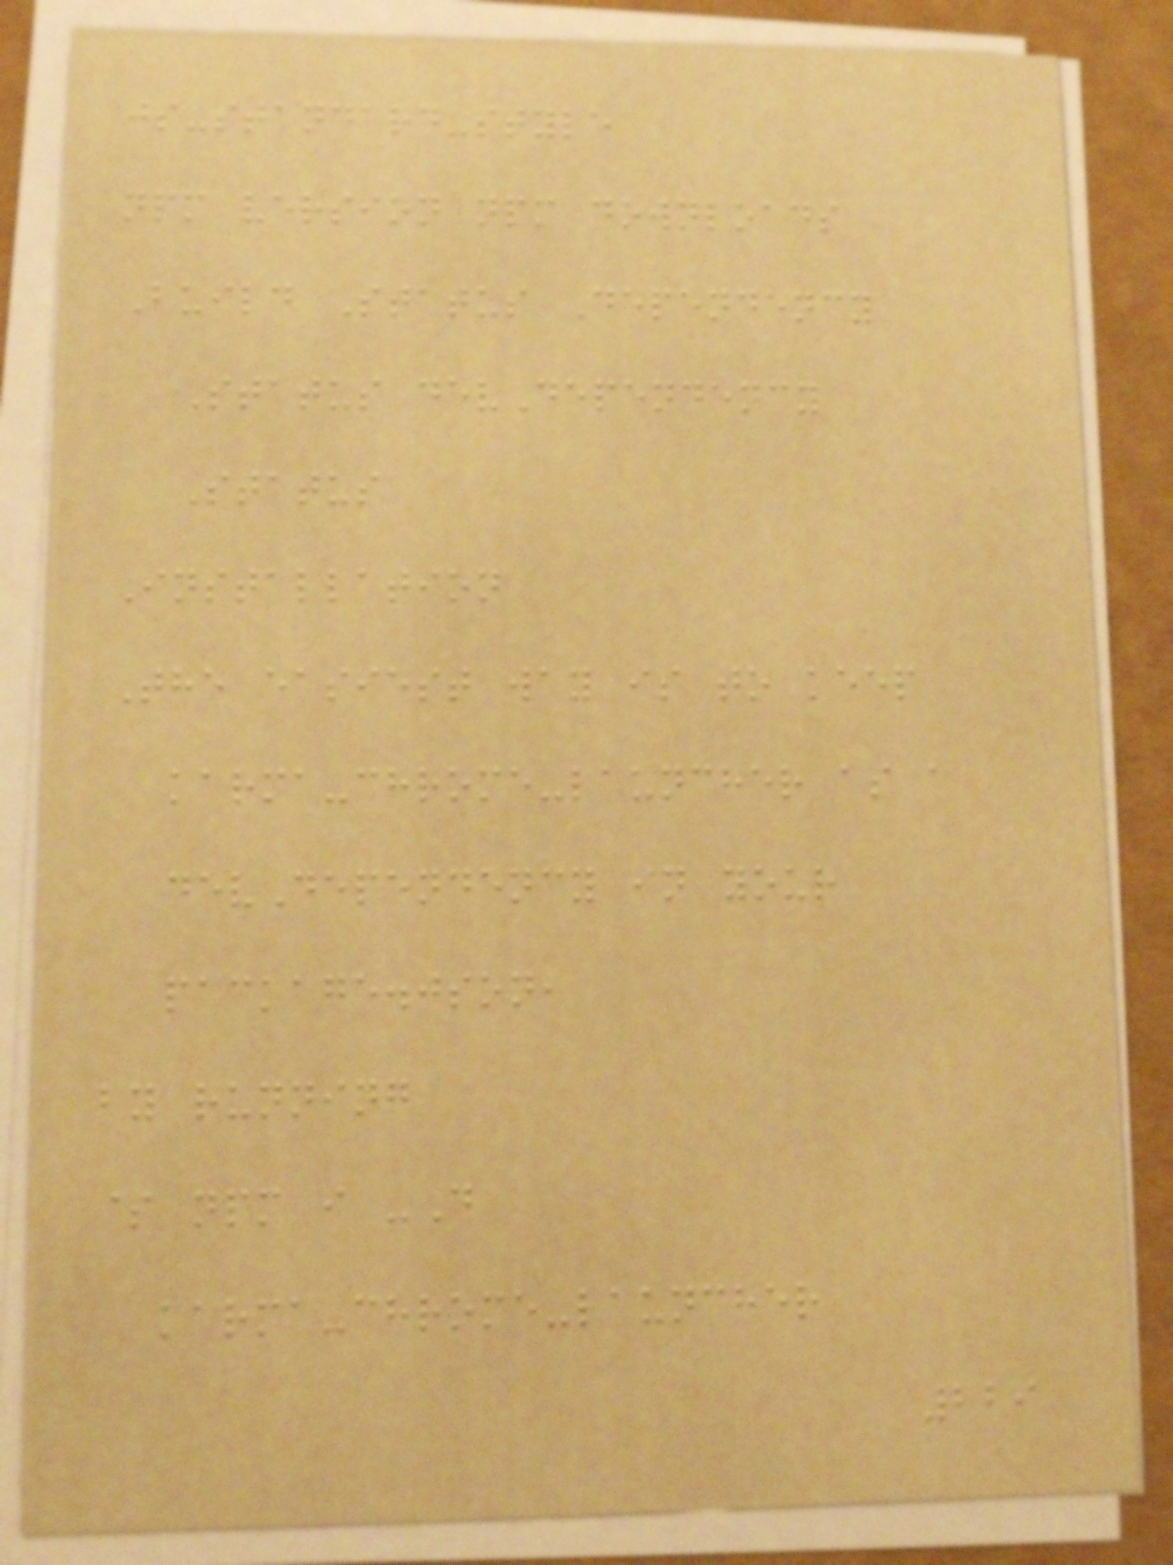js-standard-style
npm version npm downloads
Build Status Dependency
Status devDependency
Status
Installation
The easiest way is to keep
karma-chrome-launcher as a
devDependency in your
package.json,
by running
$ npm i -D
karma-chrome-launcher
229
